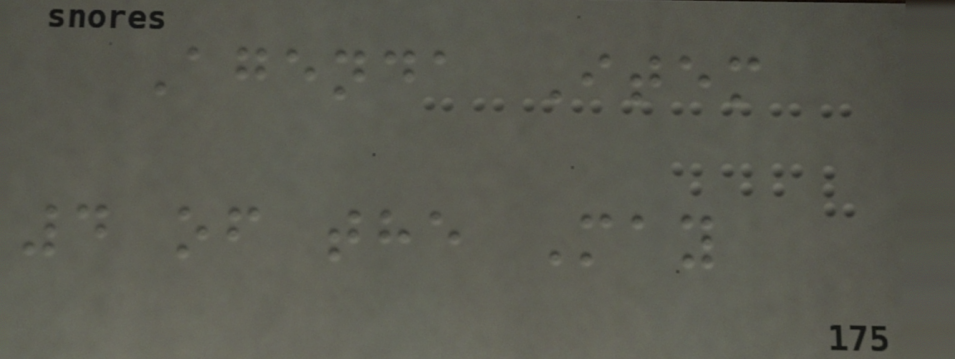Agenda Item
4 of the May
